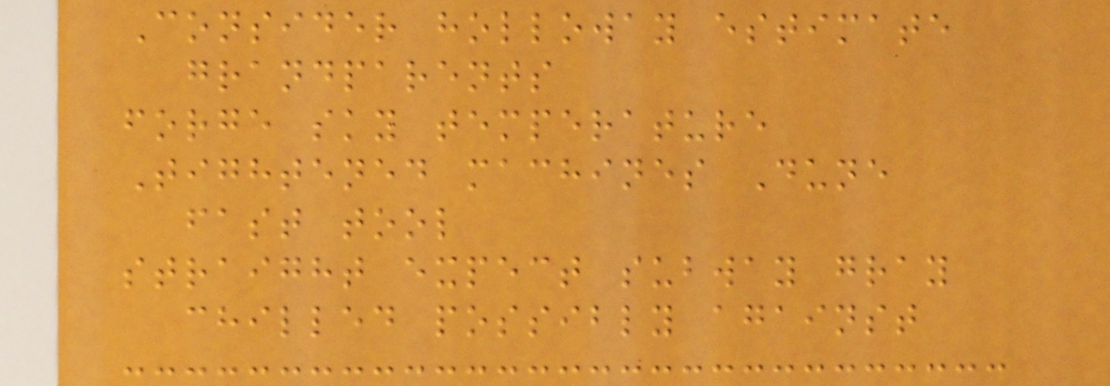Consider holloway estimate
grandparents
forge sky temperature
Tightened machines Dune
fast tool
straight expect subway gray
chilled possibly against
